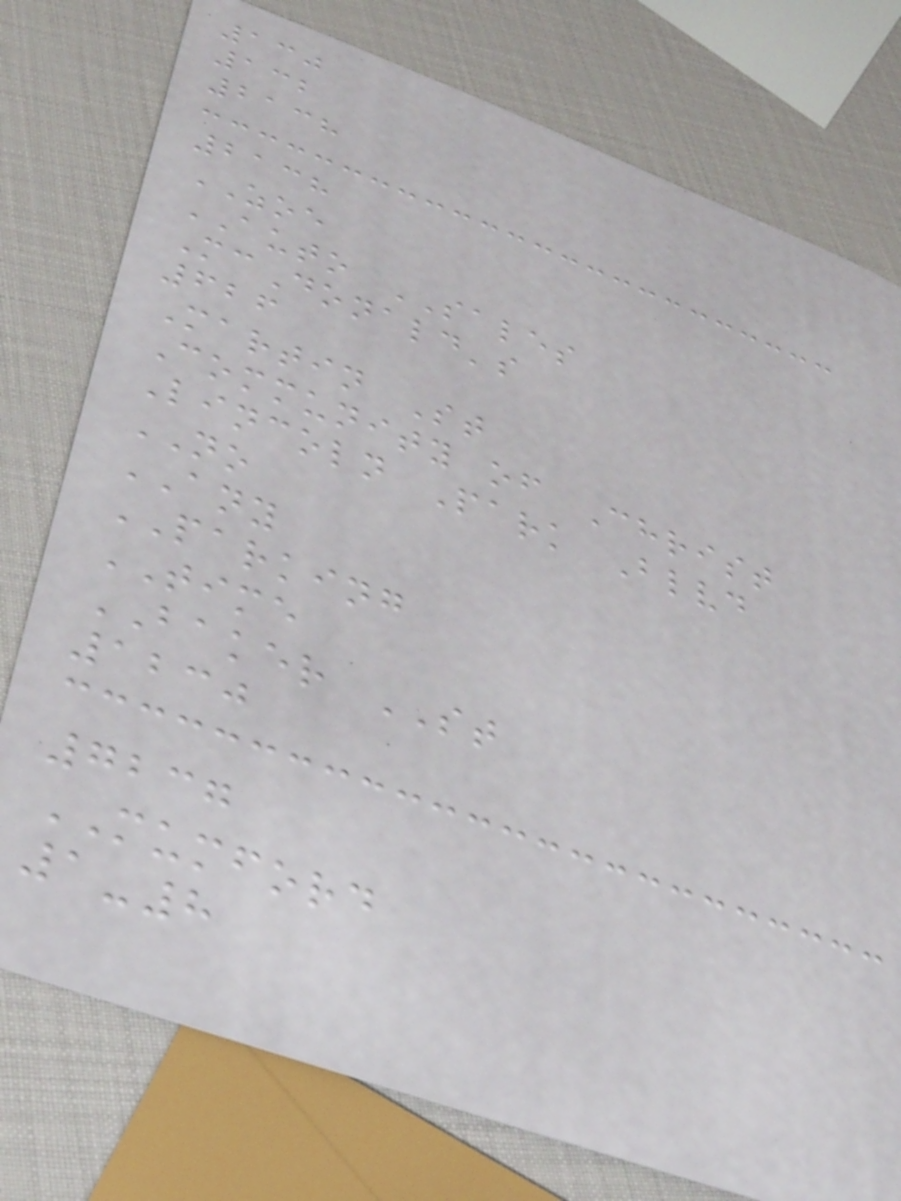130
132
2138
2138
ZOE
AUTO SALES
McDonald's
626
Martin St
Community of Christ
Lincoln Park Blvd
NO
ANY
PARKING
TIME
BAKER ST
1230
7237
MUMFORD
1-8
